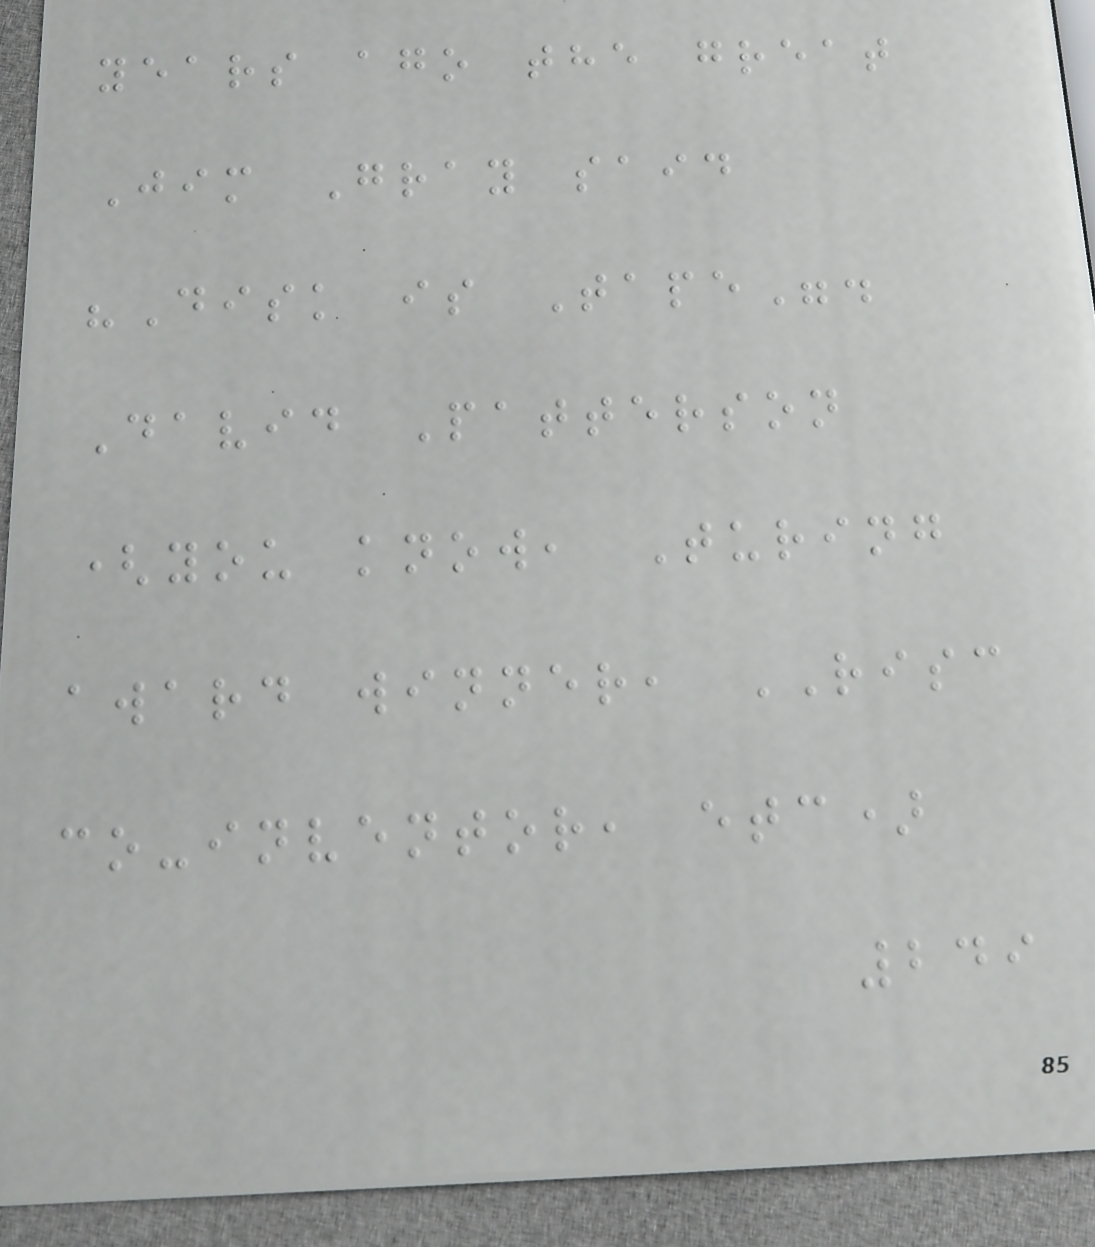years ago the great
Jim Gray said
"Disk is Tape".
David Patterson
(you know, Turing
award winner, RISC
co-inventor, etc)
249
